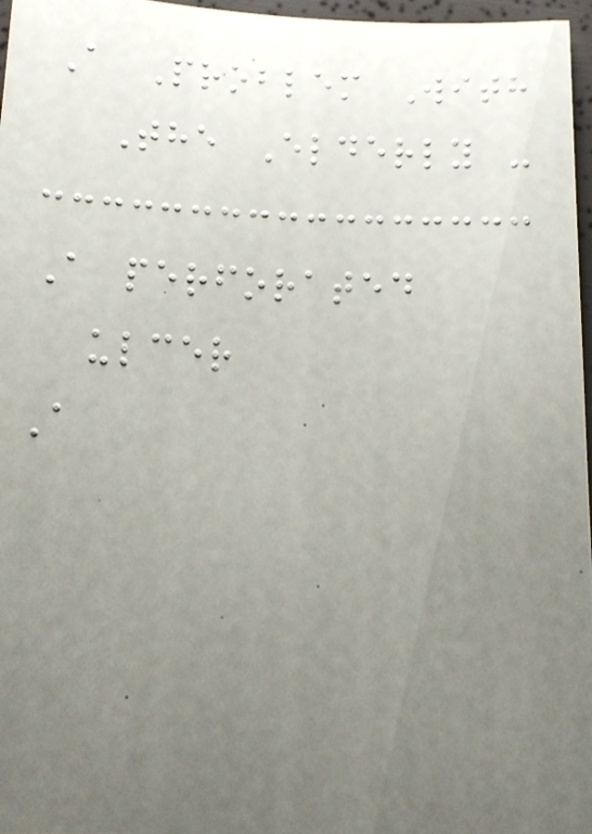A Problem With
The Elderly -
A perforated
ulcer
A
